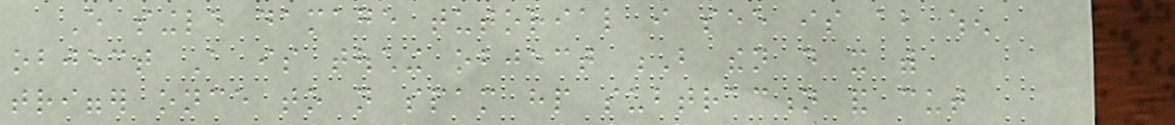Every single damage tutorial i see is about when
object A is touching object B then do it with
trigger once to not spam hp subtraction and cut
